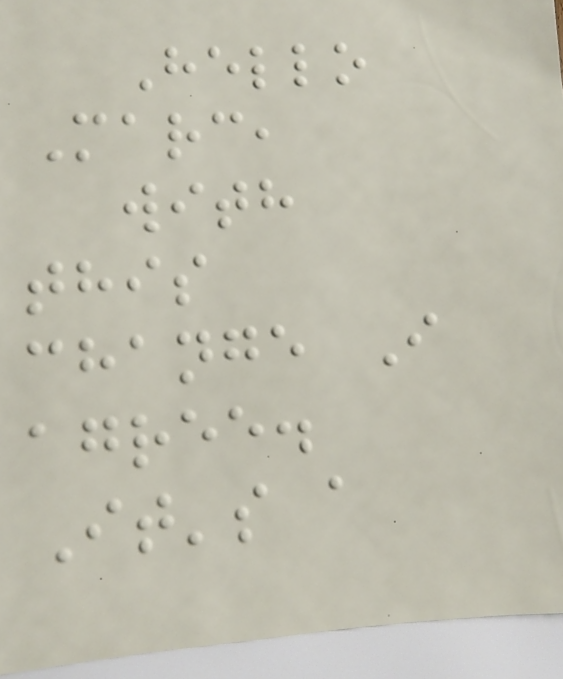Hello
Marc,
with
this
change I
agree.
It's a
